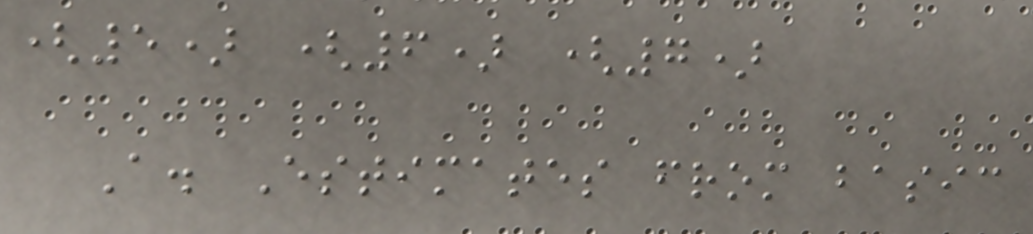(5) (6) (7)
A. Estimates from basic
